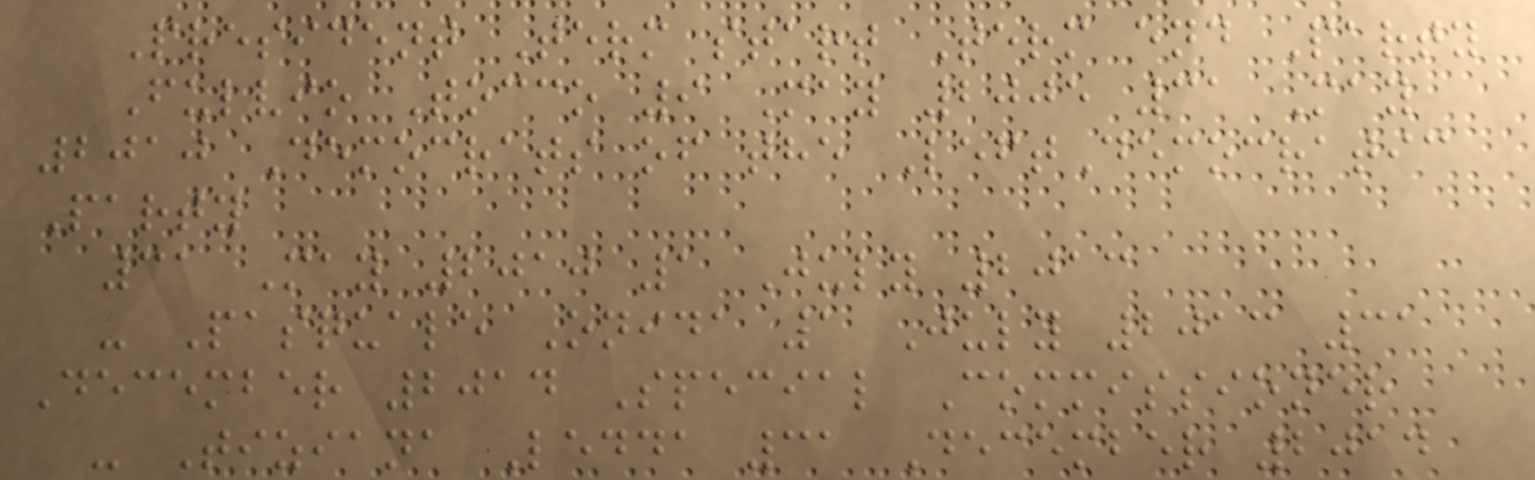President Term start Term end Party
Fulvio Tocco 9 May 2005 31 May
2010 Democrats of the LeftDemocratic
Party
31 May 2010 1 July 2013
- Pasquale Onida 1 July 2013 31
December 2014 Special Commissioner
- Tiziana Ledda 31 December 2014
